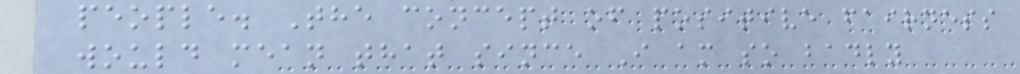people. The concept of positive fairness
would mean that since I am so badly
